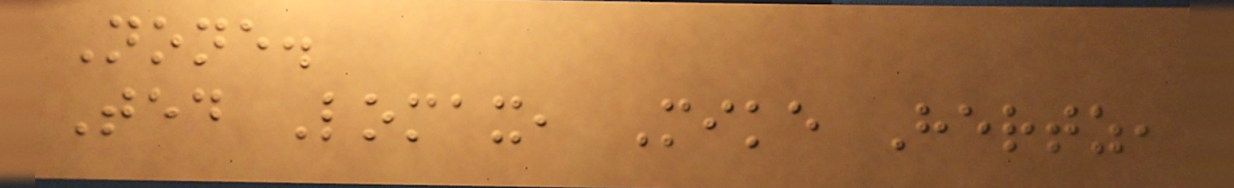None.
Ted Lomax, Mike Hertz,
